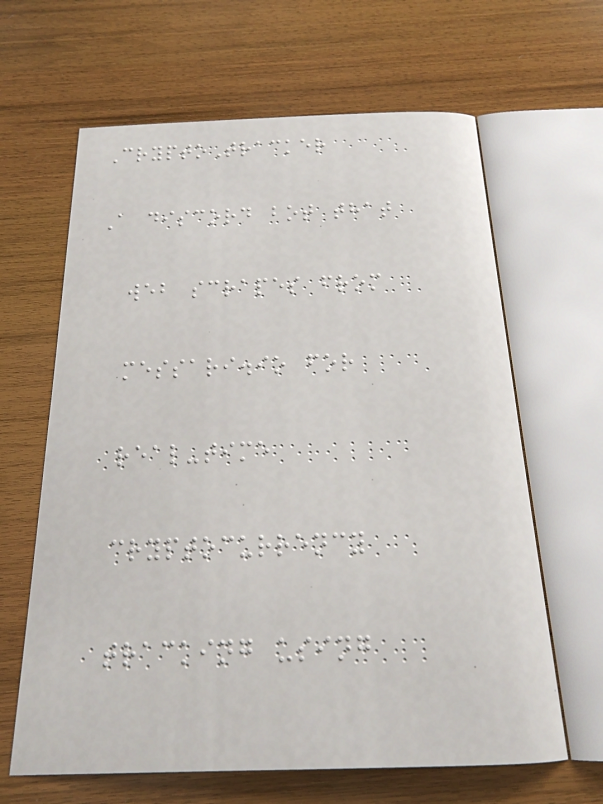CryptoTracker
A discord bot that
web scrapes from
messari.io for
real-time
cryptocurrency
tracking using
